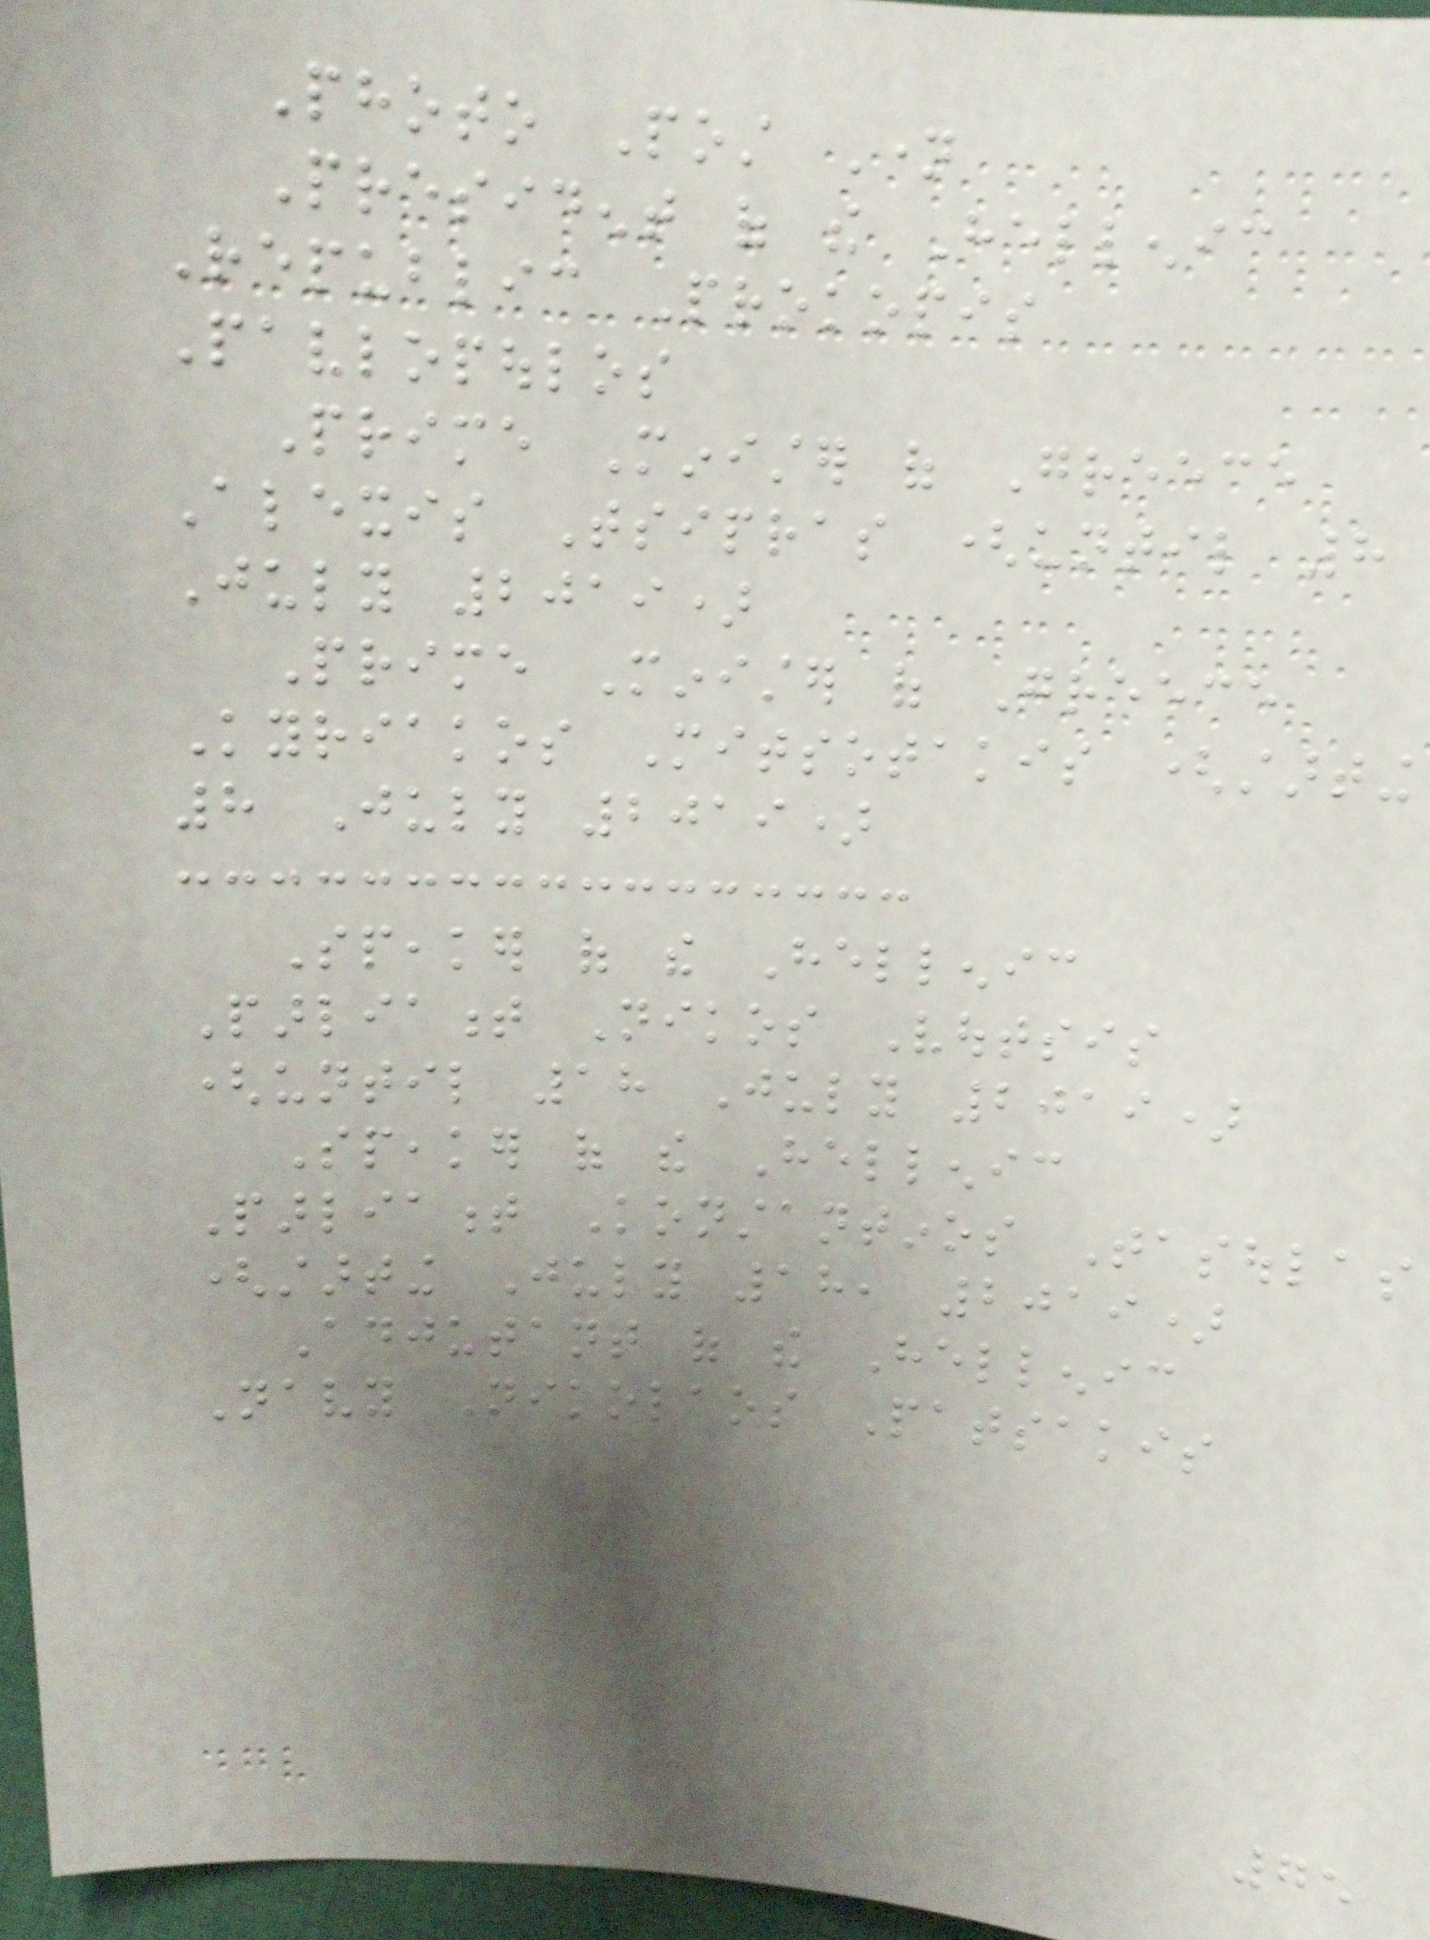Photo Post Name
President of the Hellenic
Republic Prokopis
Pavlopoulos
Prime Minister of Greece
Alexis Tsipras (until 8
July 2019)
Prime Minister of Greece
Kyriakos Mitsotakis (starting
8 July 2019)
Speaker of the Hellenic
Parliament Nikos Voutsis
(until 18 July 2019)
Speaker of the Hellenic
Parliament Konstantinos Tasoulas
(starting July 18, 2019)
Adjutant of the Hellenic
Navy Nikolaos Patsakis
75
